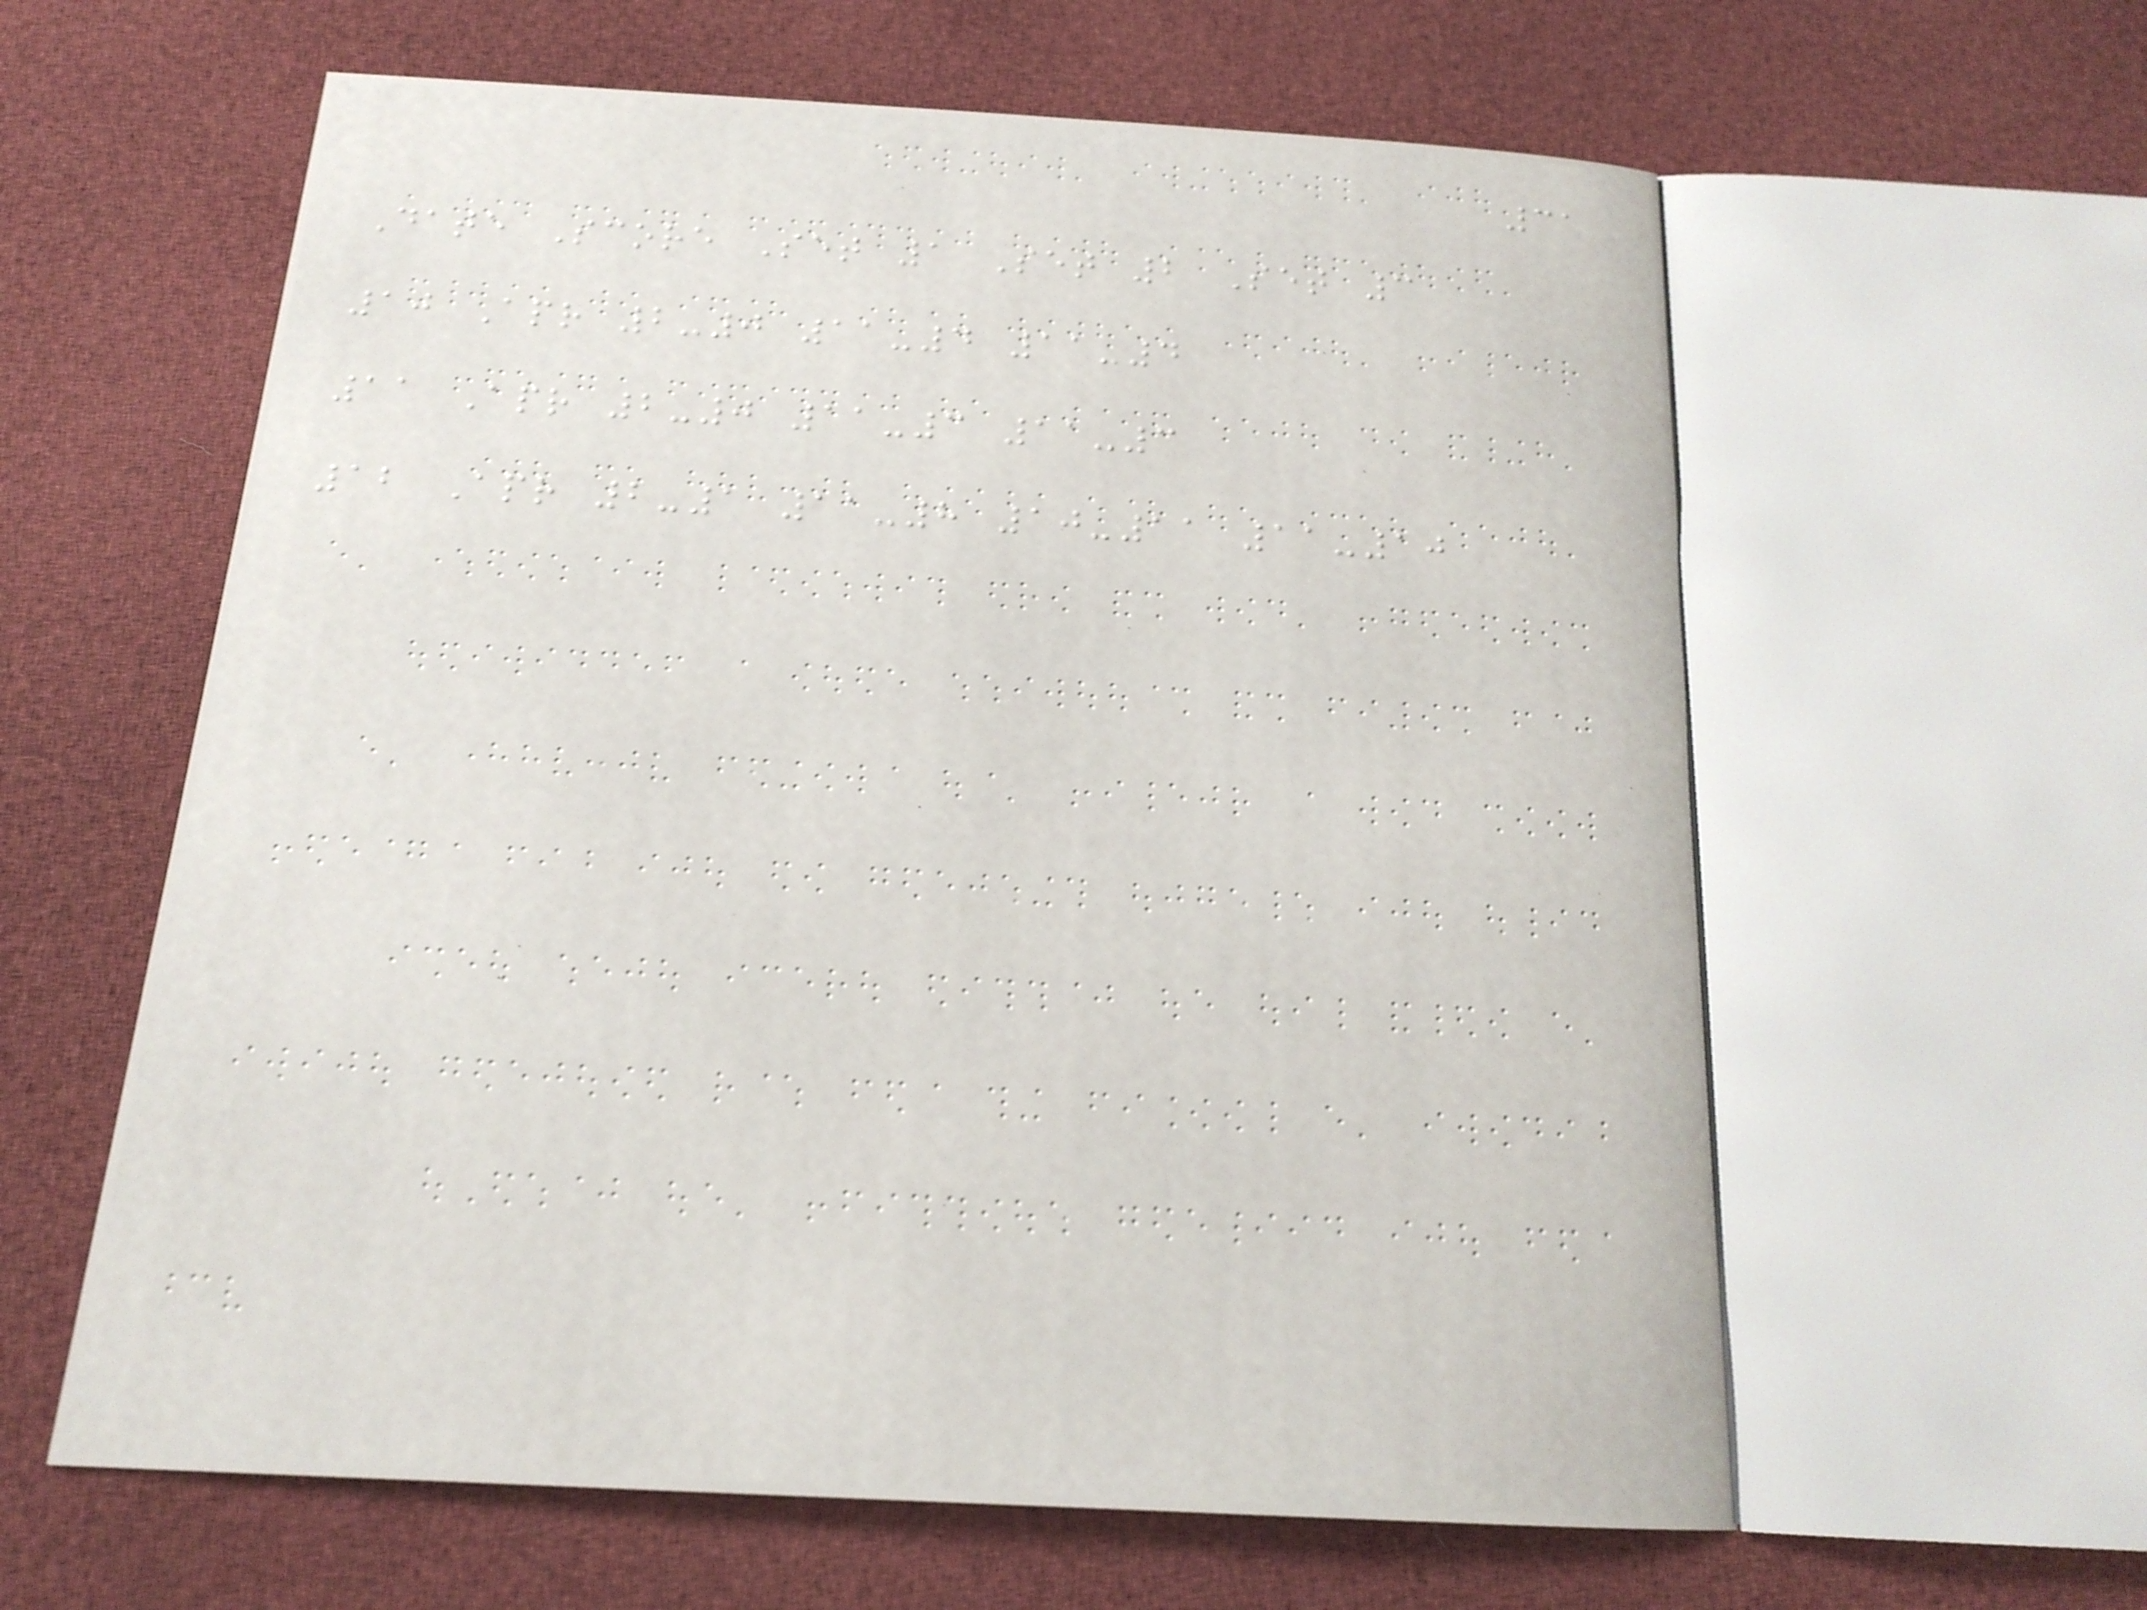31
Date Score Set 1 Set 2 Set 3
10 Apr 2-0 11-4 11-4
11 Apr 2-0 11-3 11-3
12 Apr 2-1 11-8 10-11 11-10
